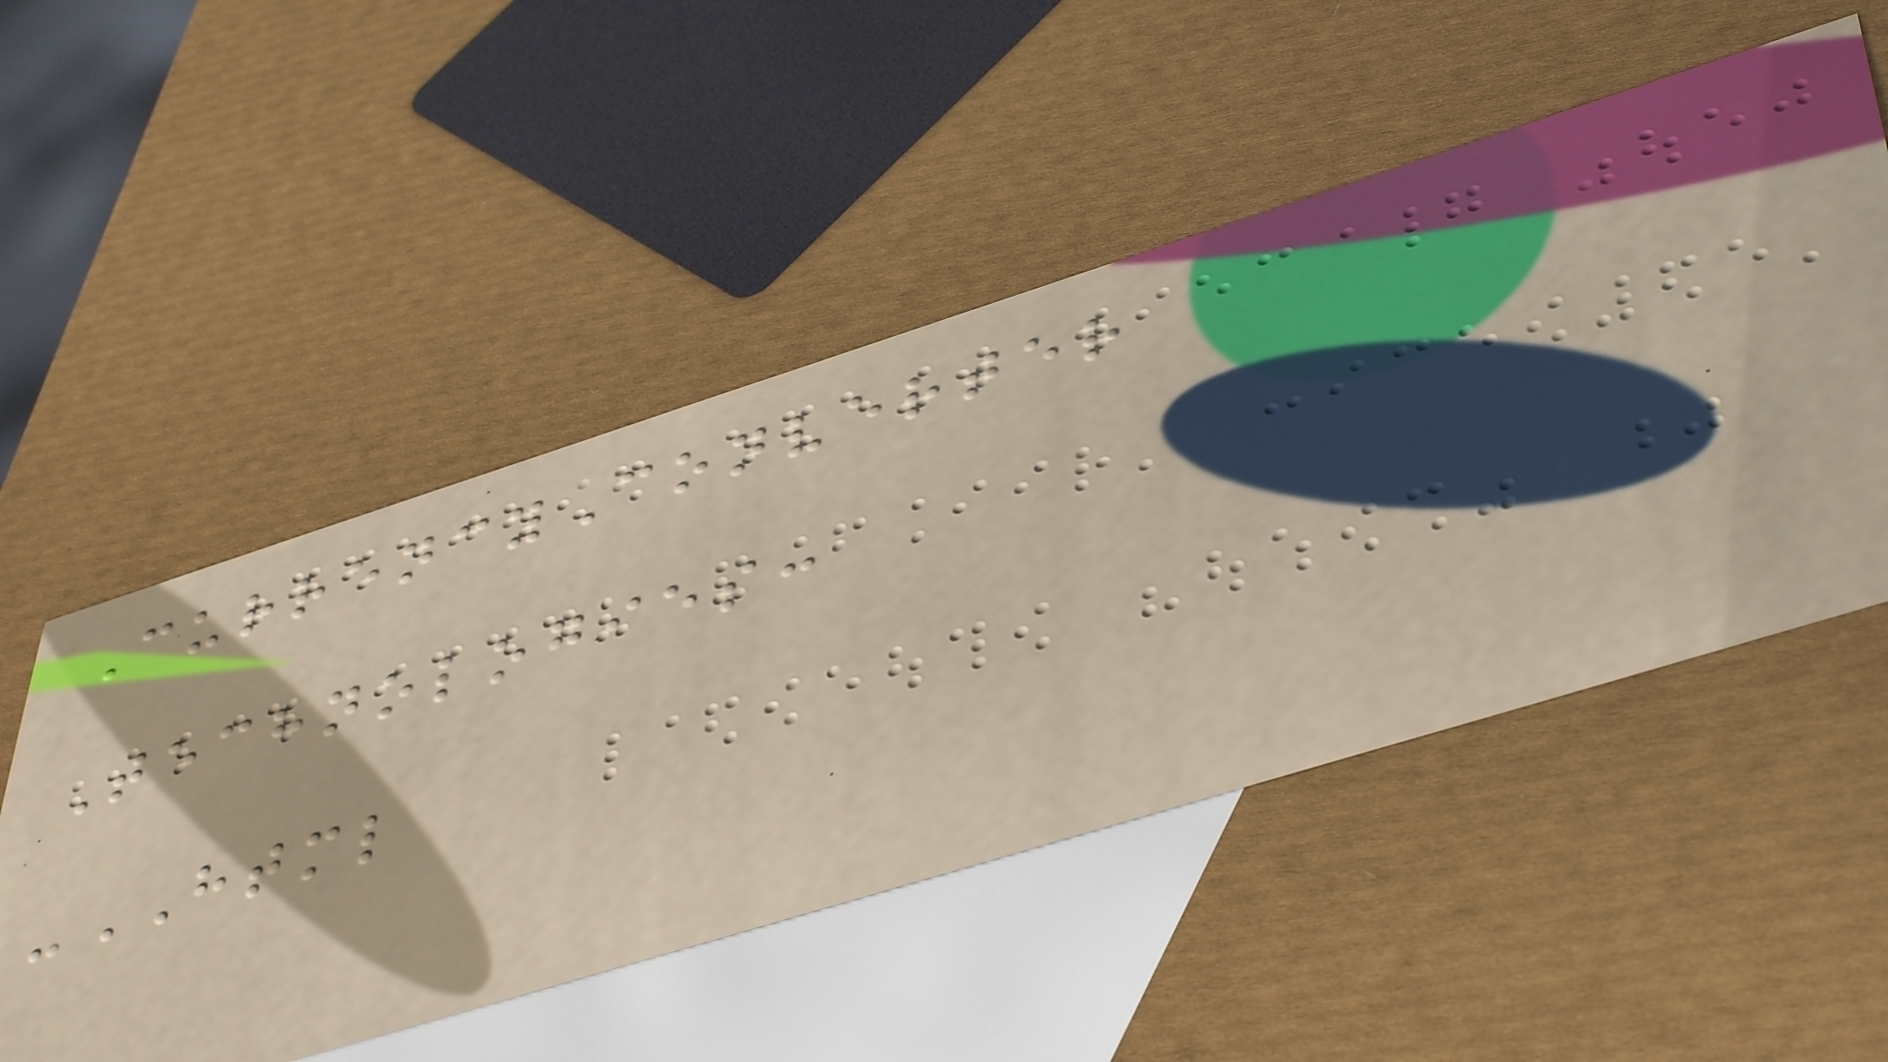CurrencyConverter
Technologies:
-HTML
